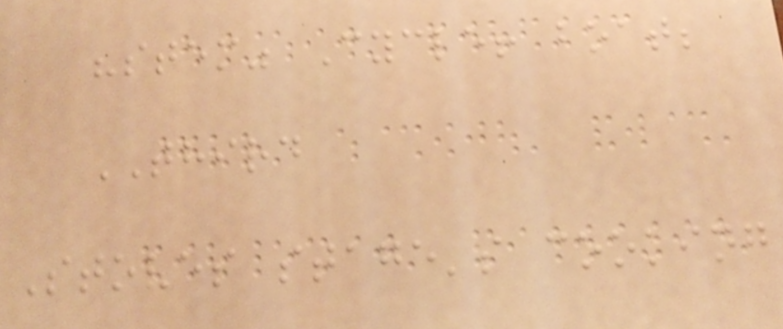"stem" Cycle! boat;
THIRD
Stoves stage's cooking
